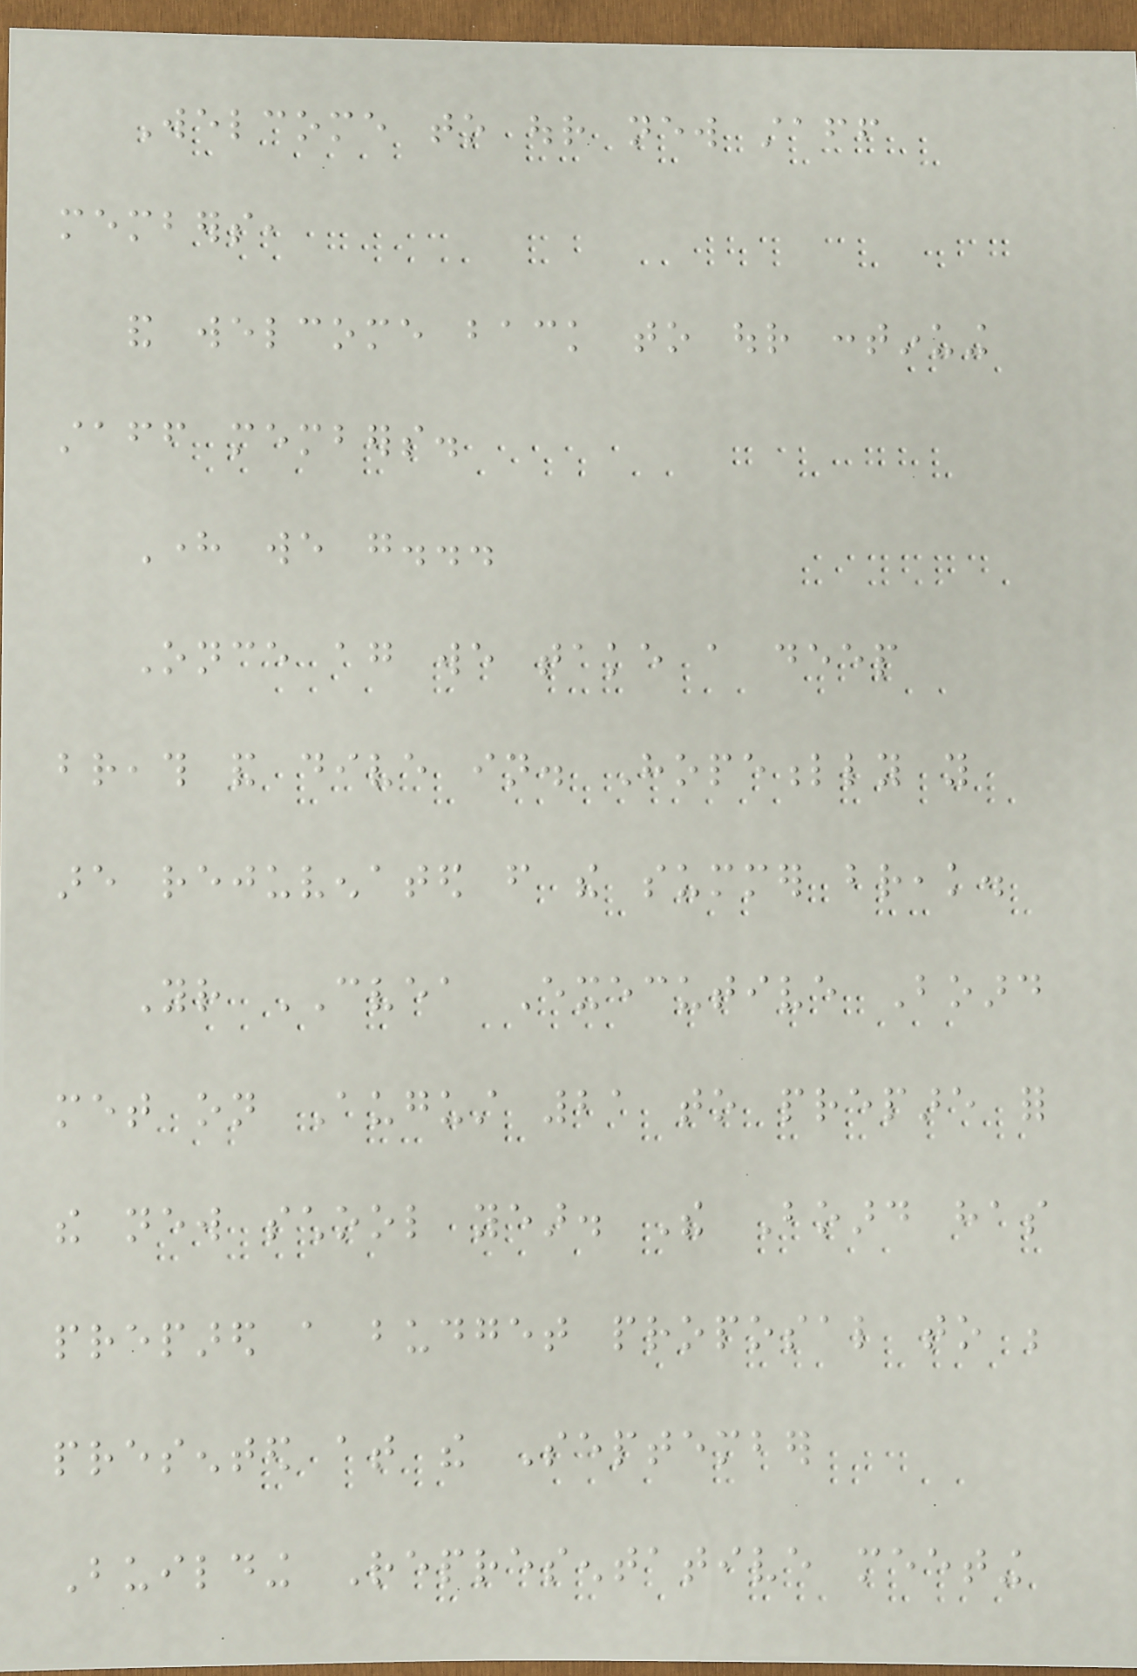Welcome to our new staff
members,
and welcome back to our continuing
staff members.
Here we go...
Once again we take a deep
breath and dive in. Hopefully you
are rejuvenated from the summer break.
Your CVEA Executive Board
met on August 21 to prepare for
the new school year. The Board has
prepared a budget proposal to be
presented at the September
Building Representative meeting
